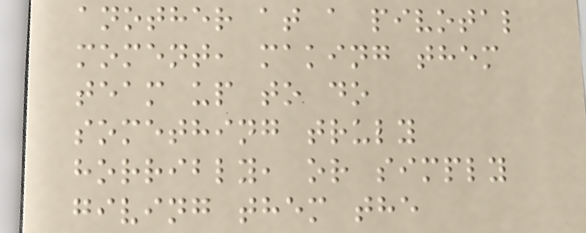another at a pivotal
moment, making them
team up to do
something truly
horribly, or simply
giving them the
